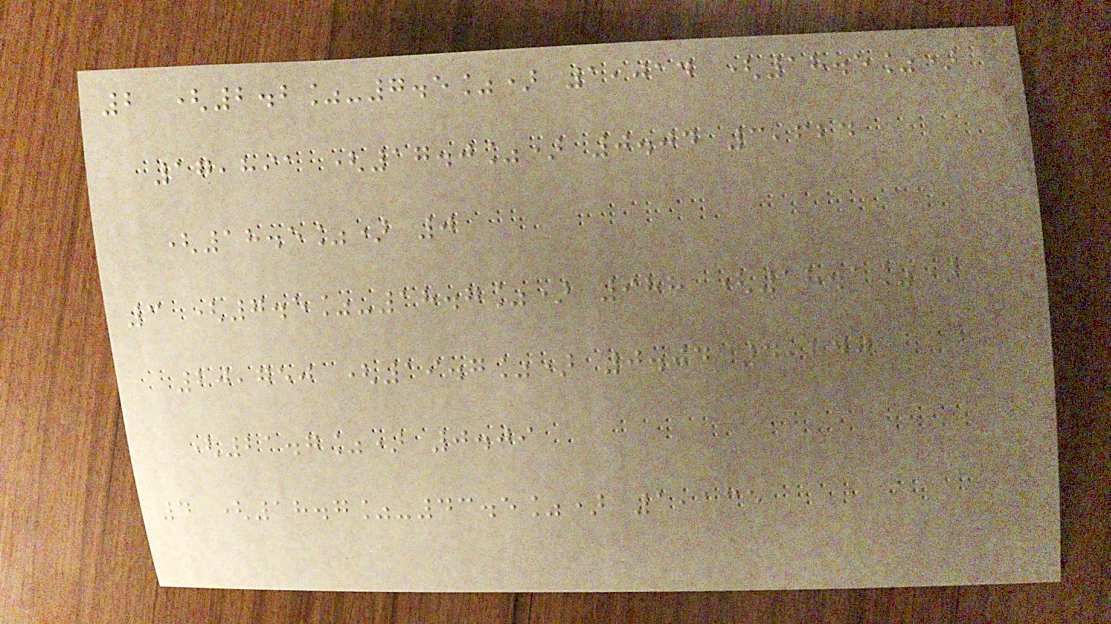2 (2.2%-7.5%) 1,014 (18.5%)
17,891 (17.0%) 0.04 3,624
(18.5%) 0
3 (7.5%-18.7%) 988 (18.1%)
20,750 (19.7%) 0.04 4,247
(21.7%) 0.09
4 (18.7%-43.5%) 1,135
